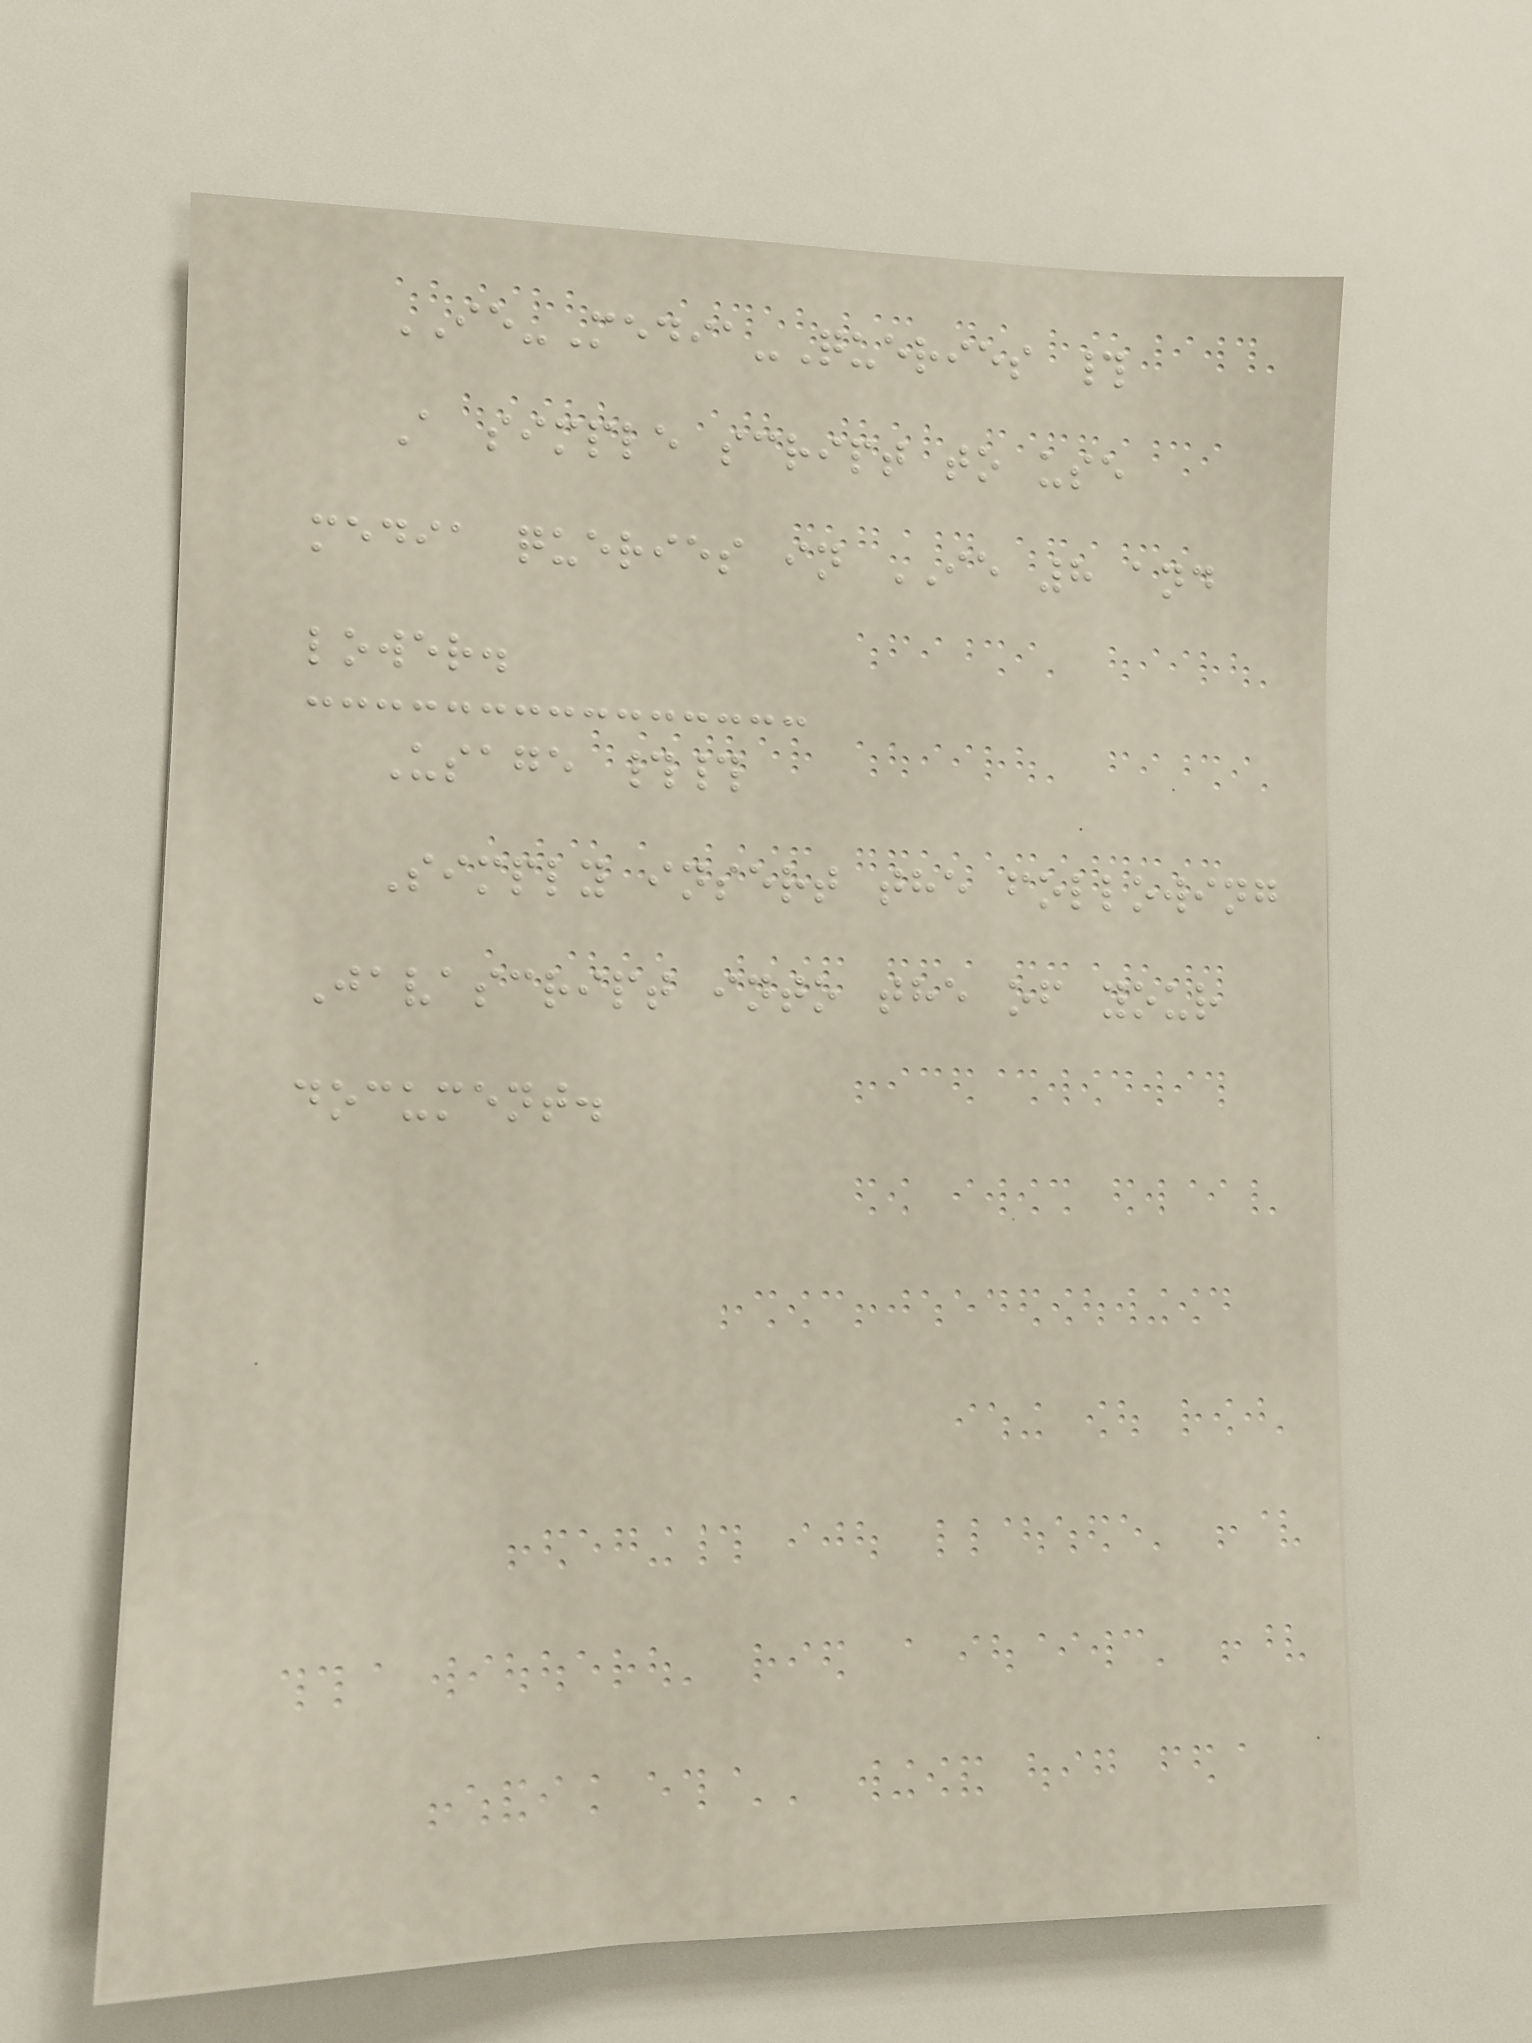IE-Media-Queries #
A simple script to use
media queries in IE 8 and
lower.
Usage ##
Simply insert the following
Javascript into the of your
document.
